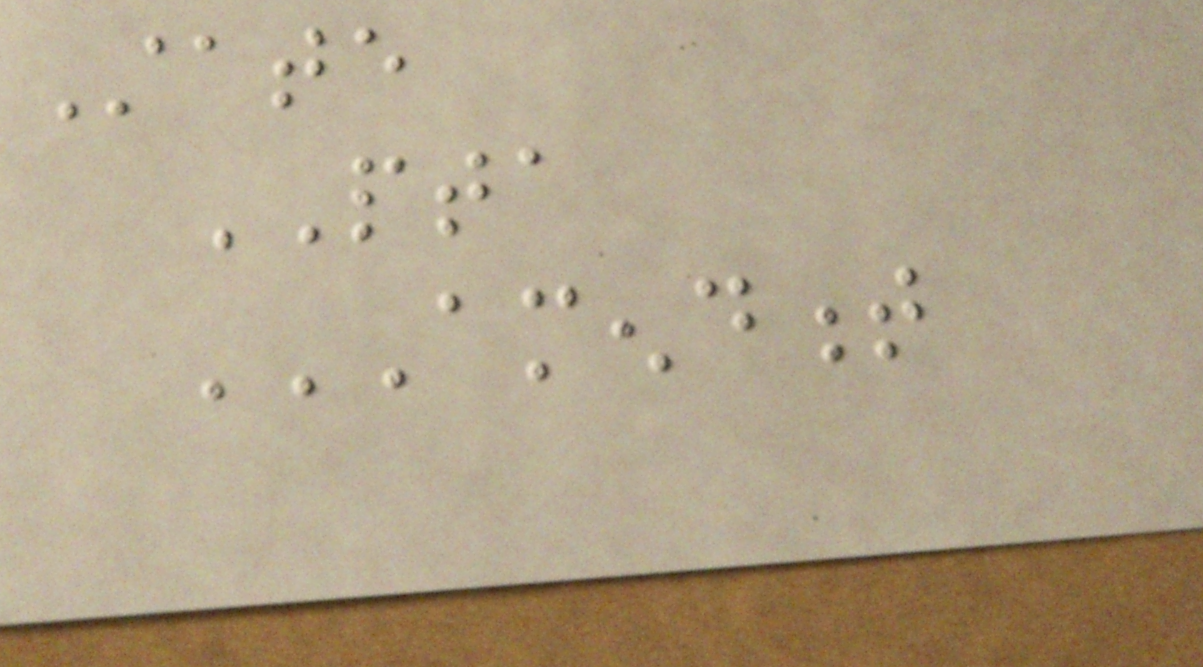State
PTA
AMENDMENT
